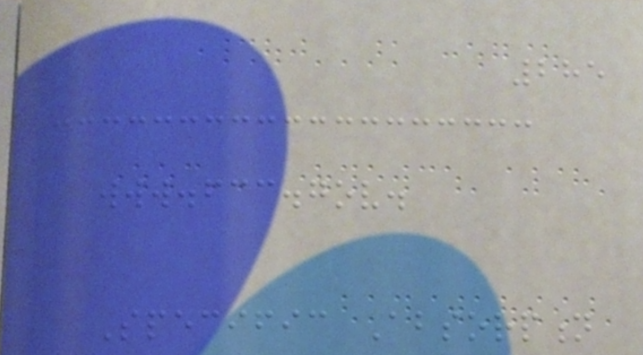285
www.fcc.gov.
Specific Absorption
